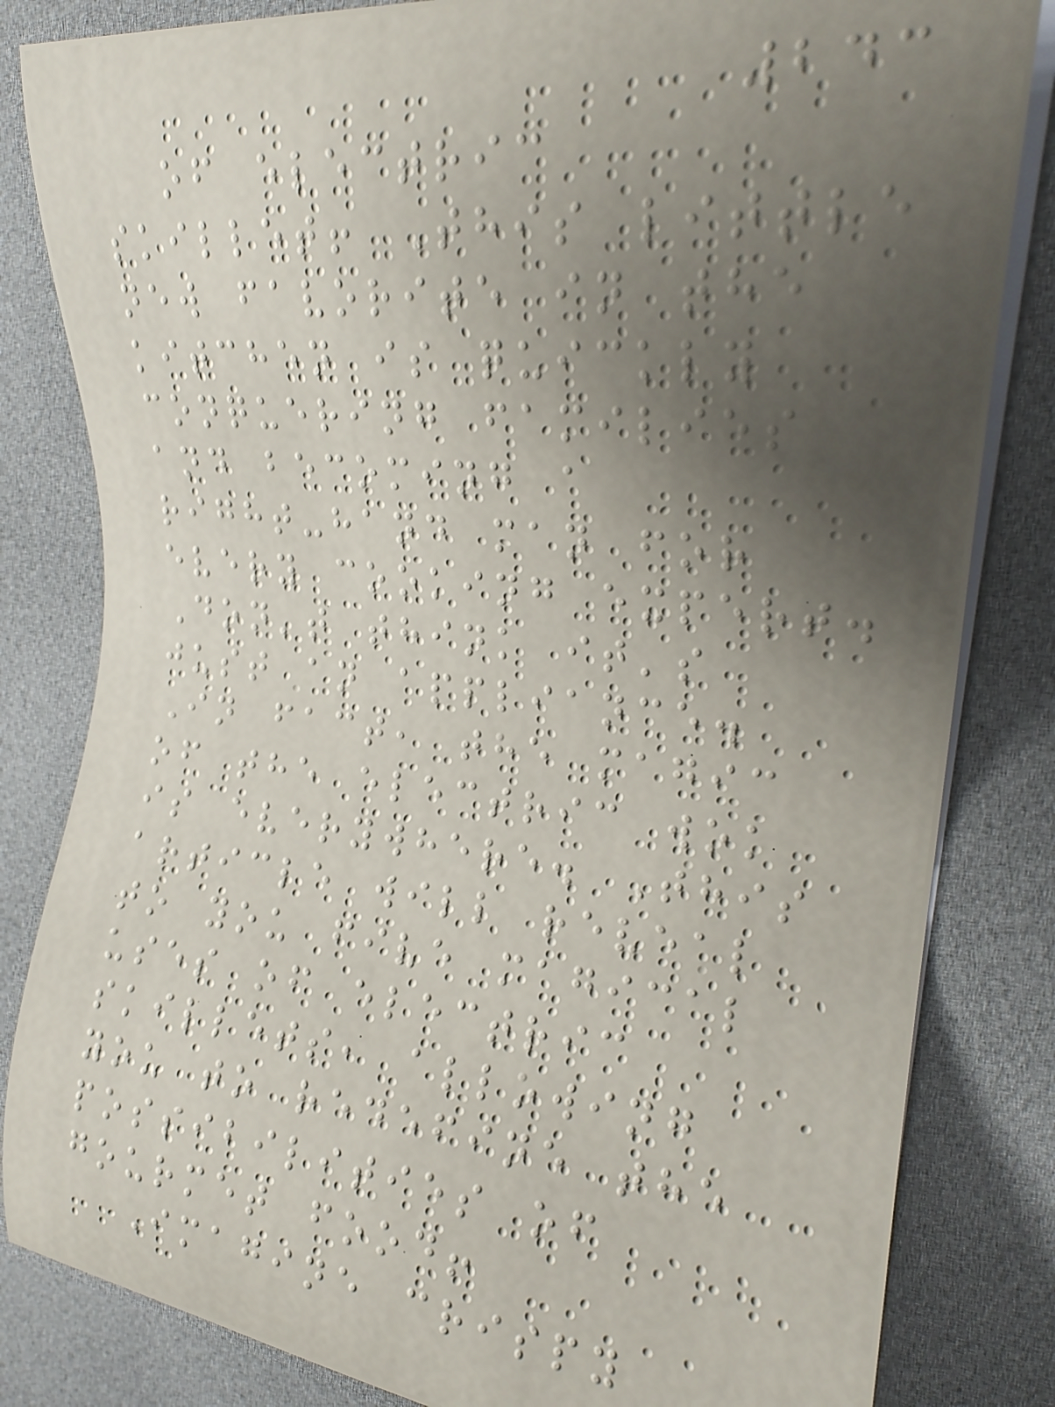243
of electric
skillet! This little
new favorite in the
kitchen is quickly
conquering families
and becoming a
right-hand man for
every cooking expert.
Don't think it's
just an appliance.
In fact, the magic
of the electric wok
is everywhere. This
article will reveal
to you five magical
uses of electric
skillets, allowing
you to redefine the
possibilities of
gourmet food!
Imagine crispy
